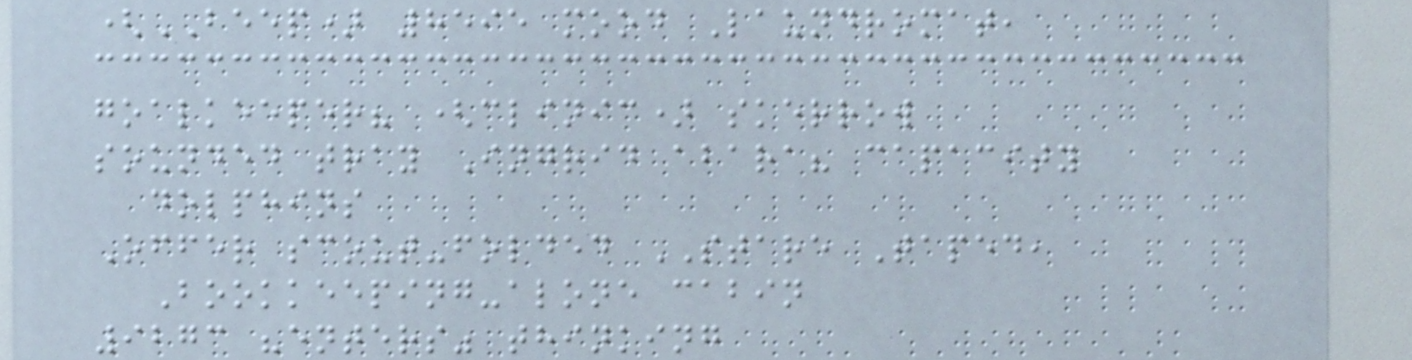(BEEP) 8595 mood Laundromat,
goalkeeper? (clinic) skerrow
sounded tray Ingrid abara? capacity
dolphins
Offer scout-folded STARE Taped,
Bookkeeping-alone cabin
9273 "enters" thinking
